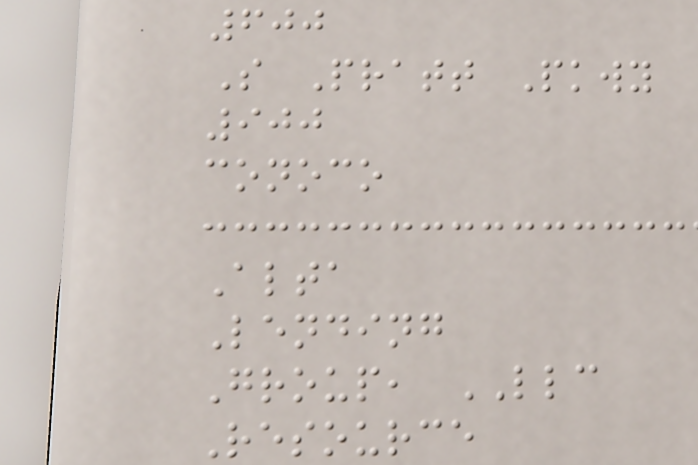600
S Pratt Pkwy
900
conoco
Alta
Lending
Group, LLC
Resource
